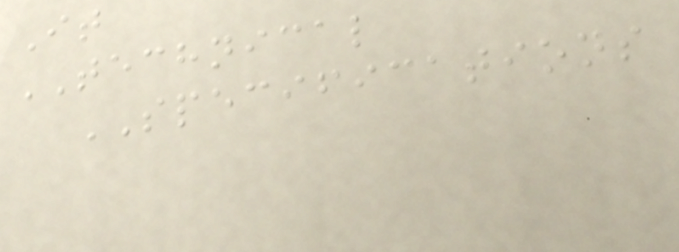It
TECHNICAL
SPECIFICATIONS
